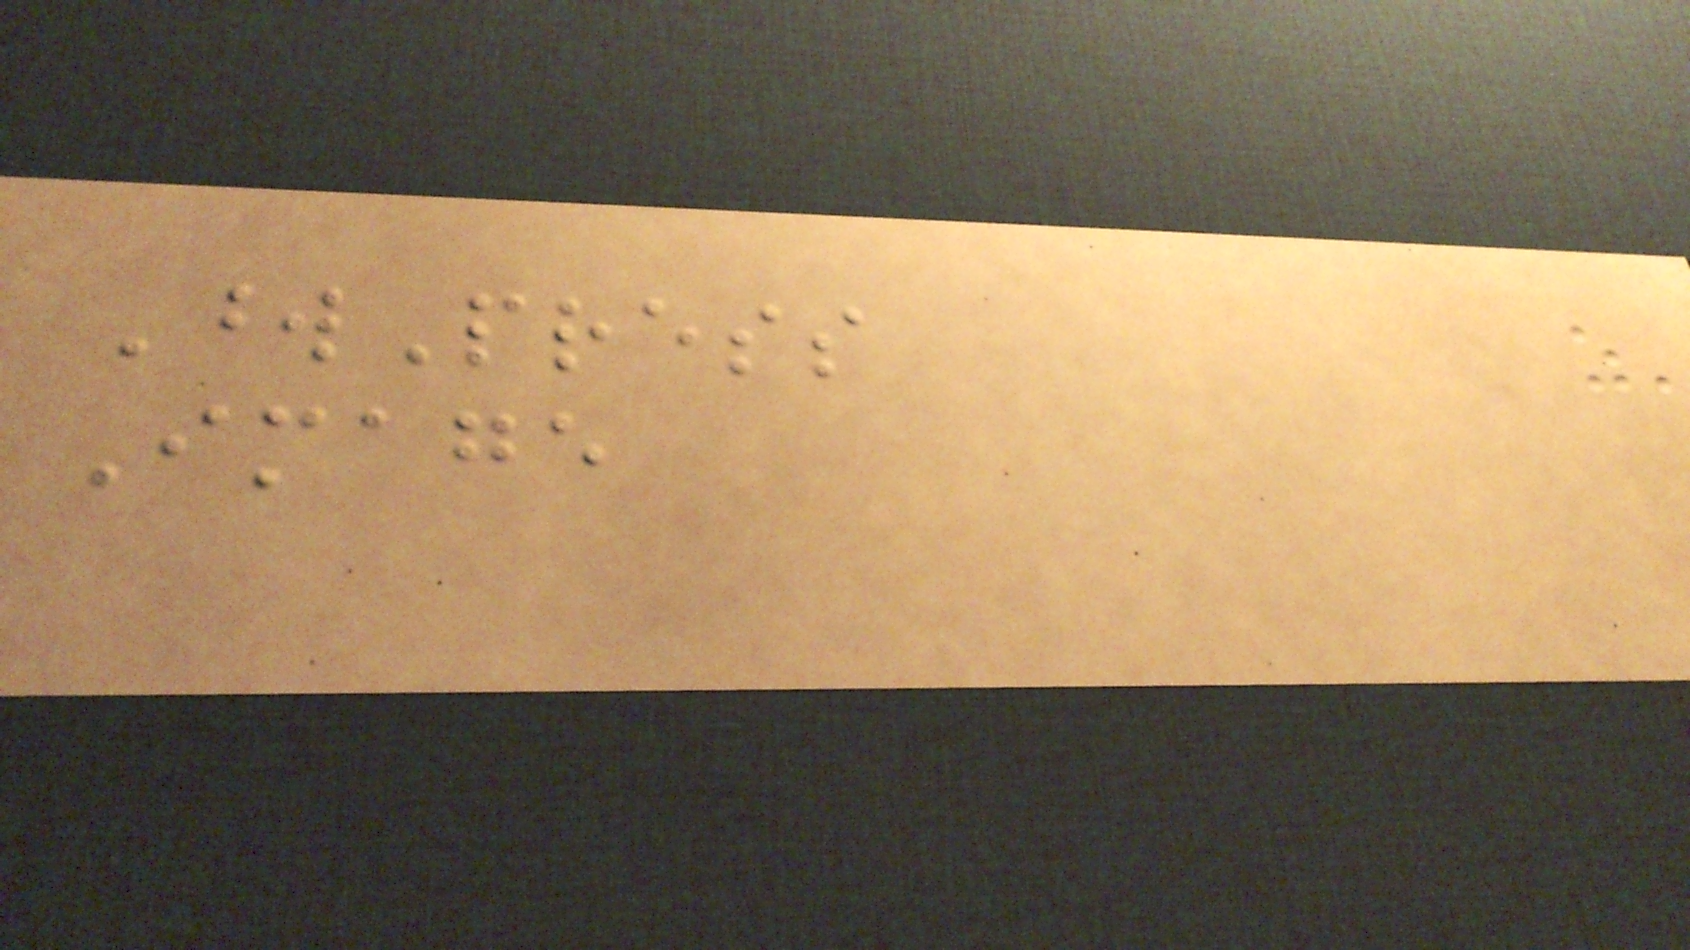WordPress
Image
